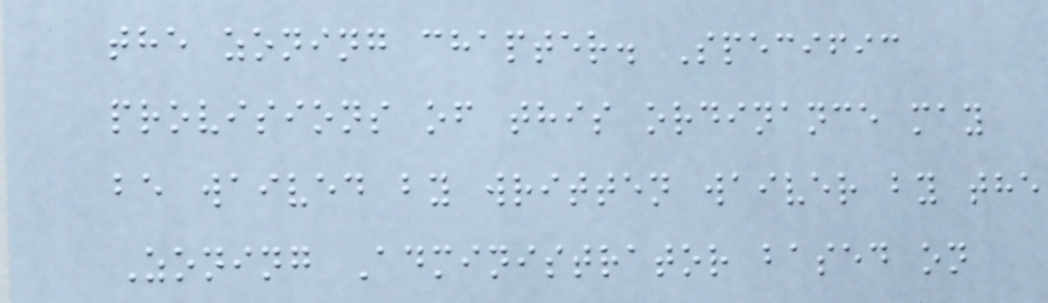the zoning chapter. Specific
provisions of this ordinance may
be waived by written waiver by the
Zoning Administrator based on
